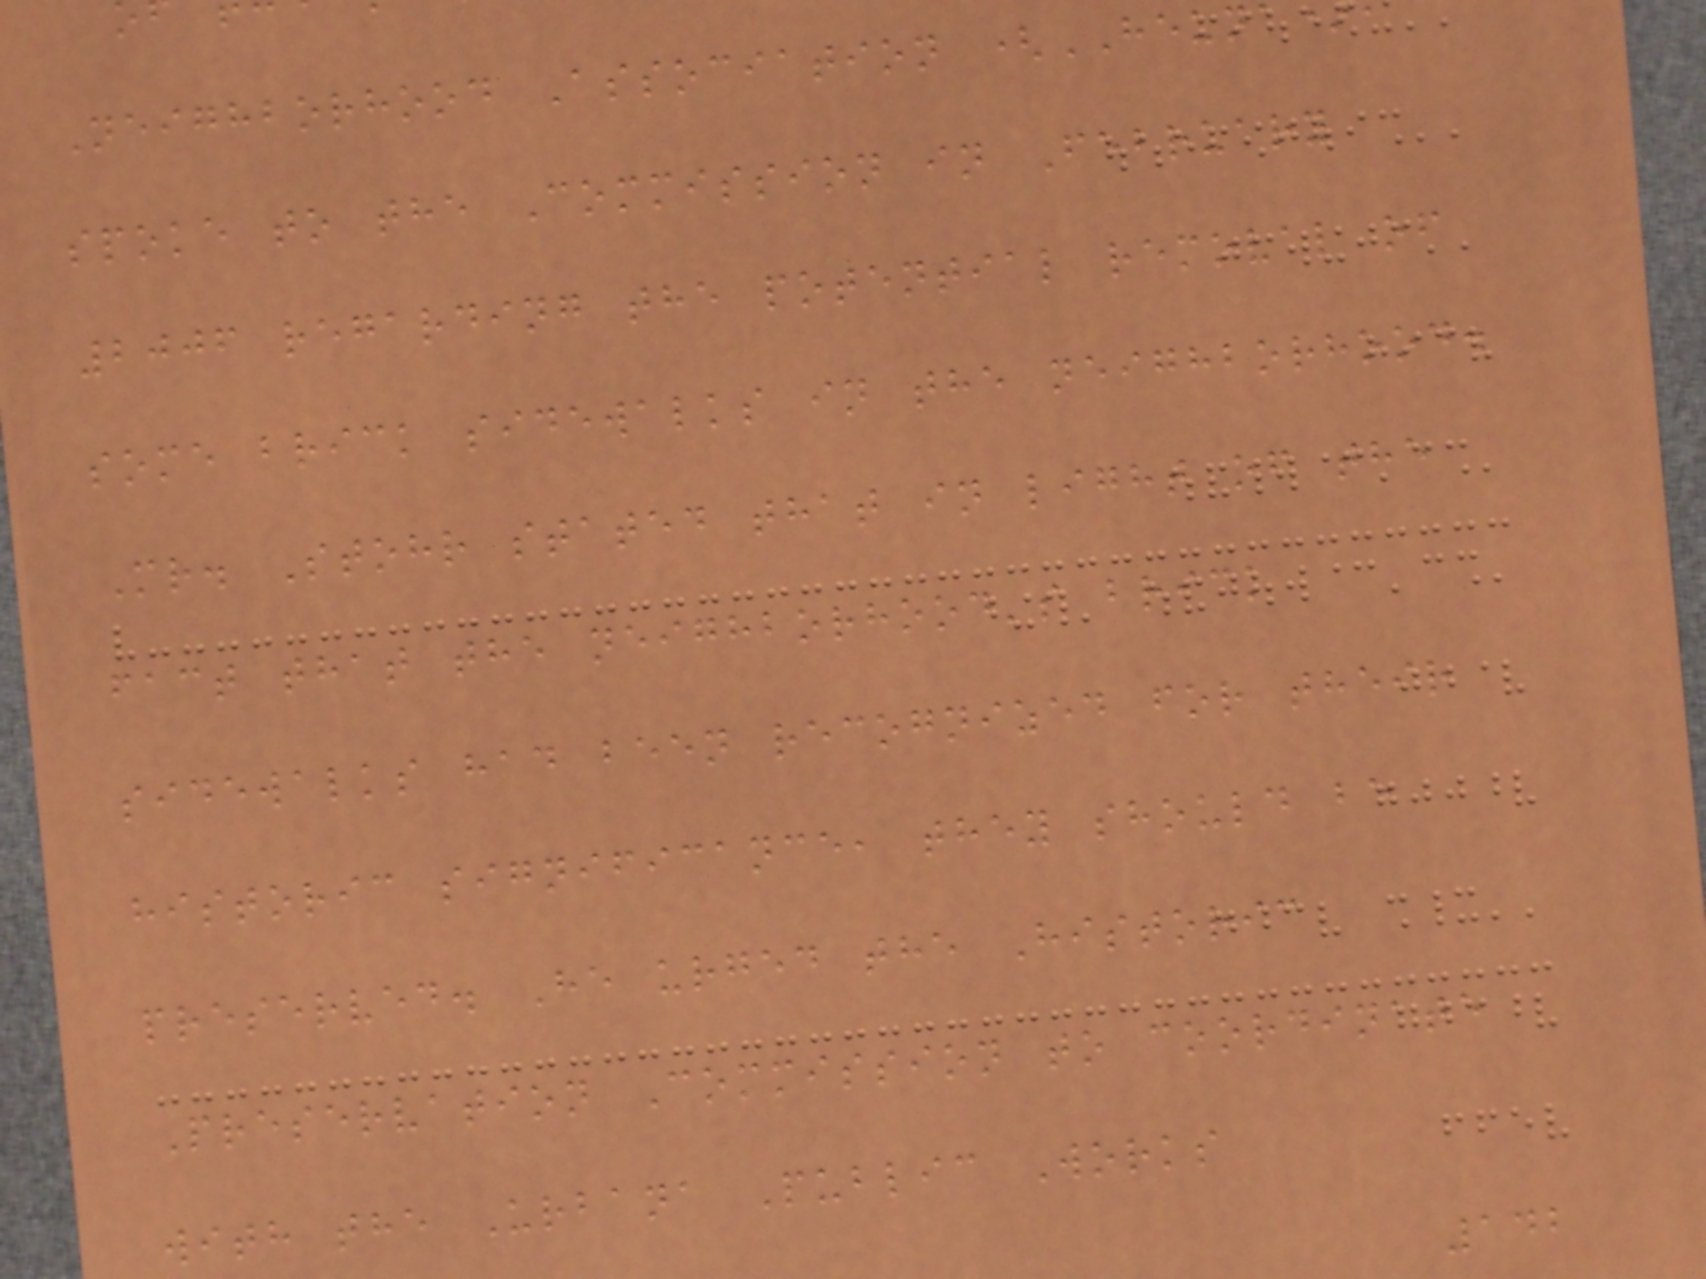Neighborhood Association (HEUNA
spoke to the Commission in February
2006 regarding the potential removal of
some brick sidewalks in the neighborhood.
Mr. Stohr stated that in light of the
fact that the neighborhood's brick
sidewalks had been recognized for their
historic significance, they should be
preserved. He urged the Historic
Preservation Commission to coordinate
with the Urbana Public Works
142
